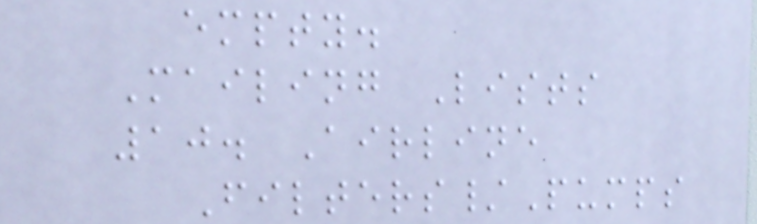empty.
Mailing Lists
10. Airline
Filters/Pumps
